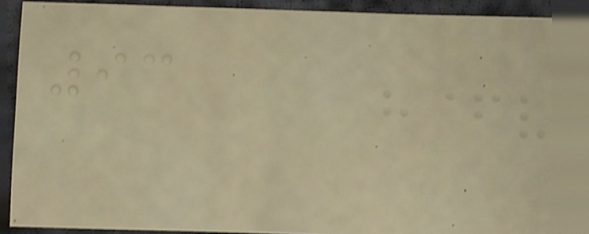93
